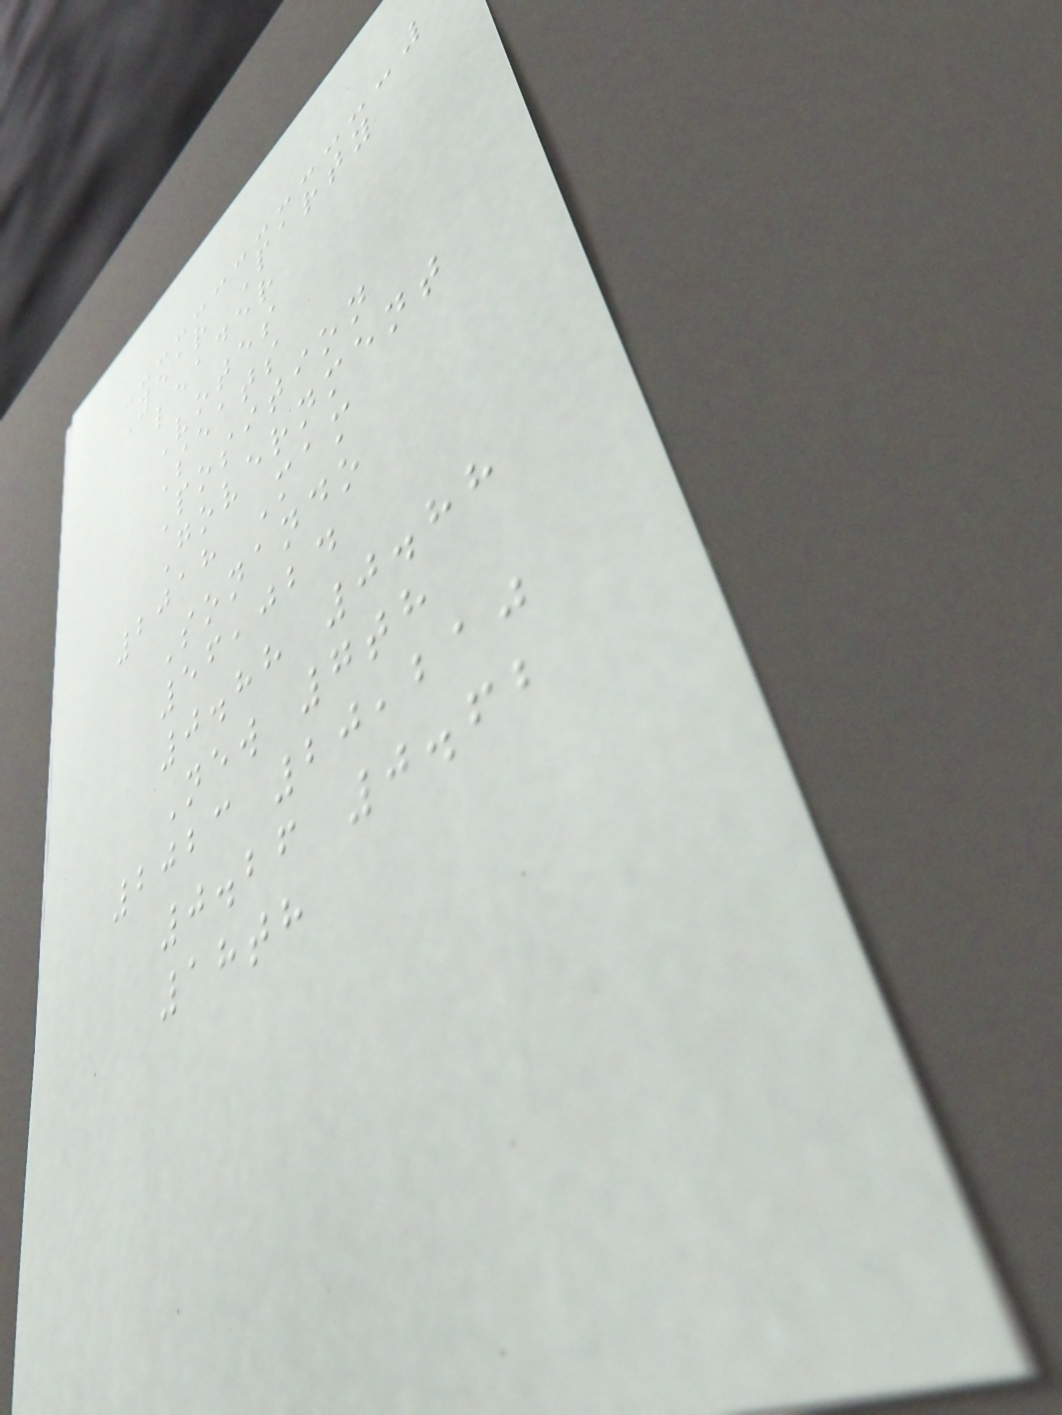Year Party
leader
Votes
Seats
Position
Government
2018 Mam
Sonando
56,024
0.88 0.88
New 7th
2023 20,210
0.26 0.62
18th
